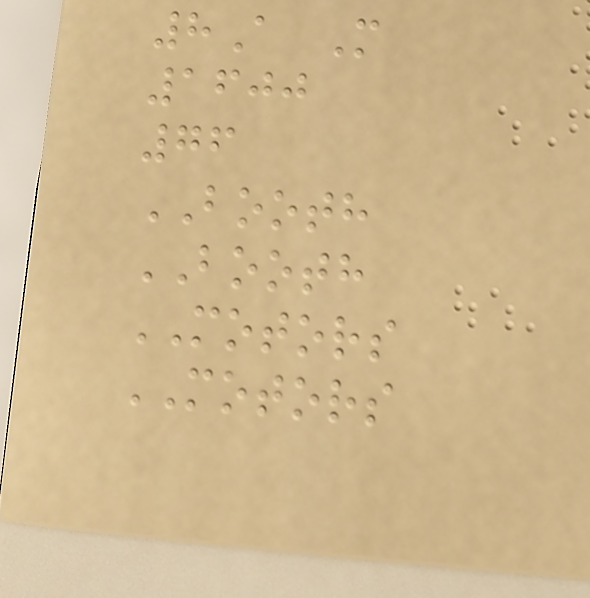8A M
1600
76
BOOTH
BOOTH
MOTORS
MOTORS
